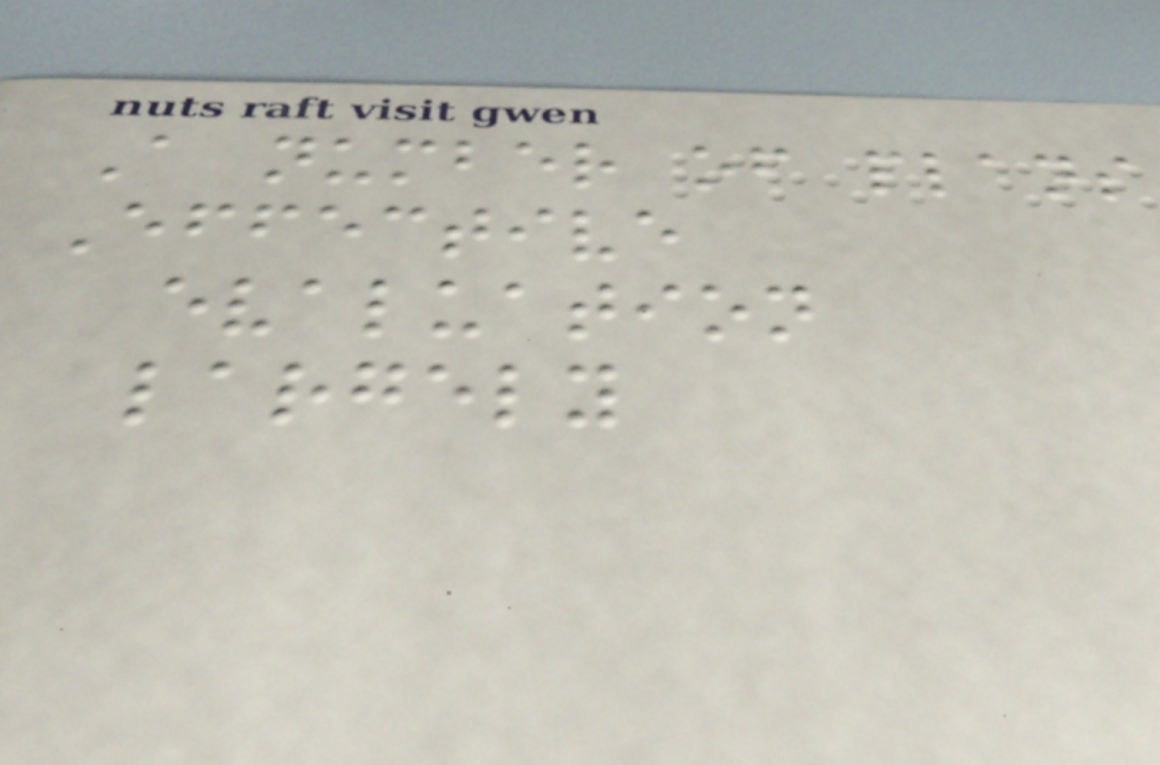A number of plans
Effective
evaluation
largely
